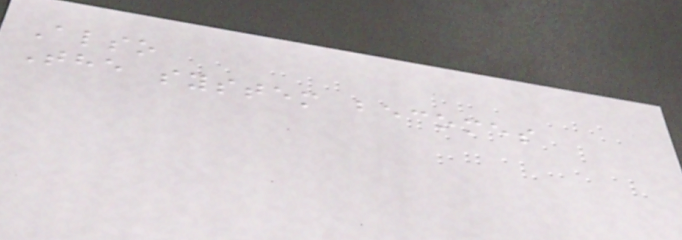Also
The system becomes
